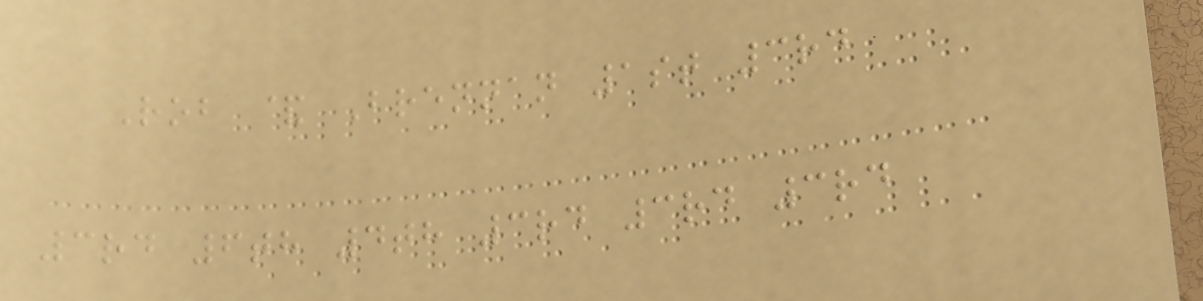Rob & Brennan 1st 3rd
3rd 6th 4th 3rd 3rd 3rd
